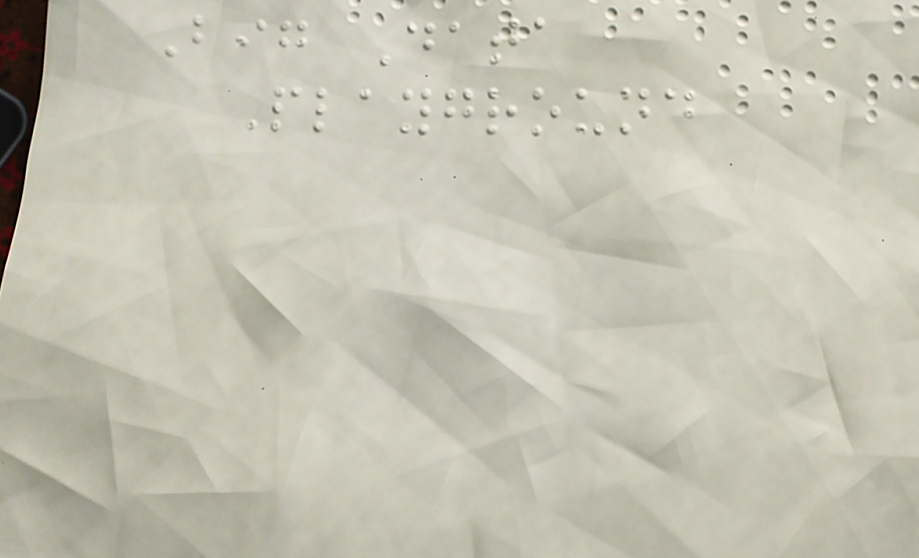Big Data
Playground
